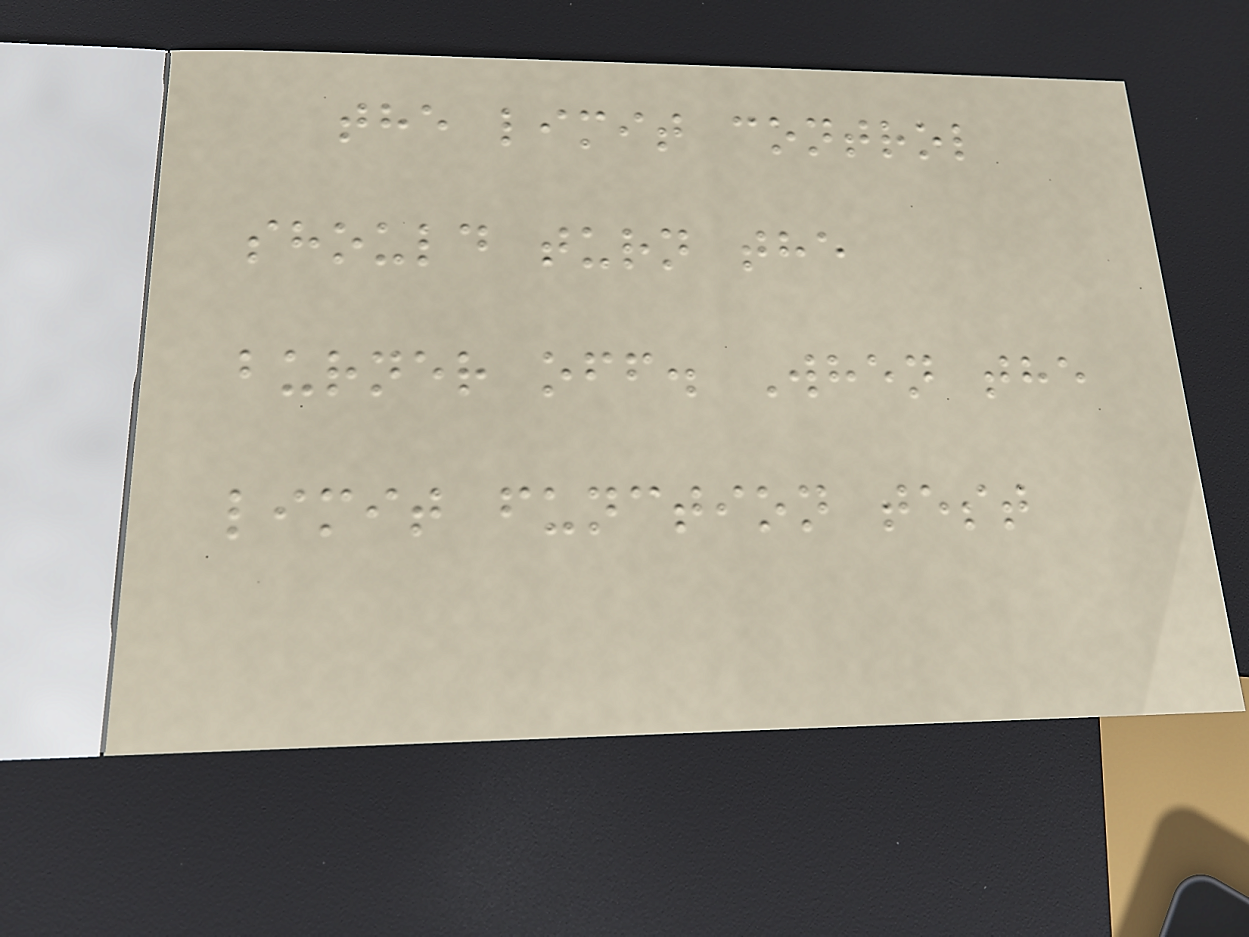the limit control
should turn the
burner off. When the
limit function test
